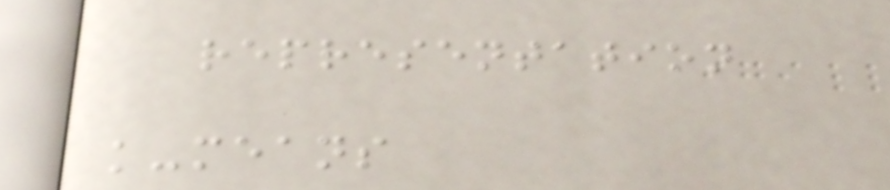representation
k-means
